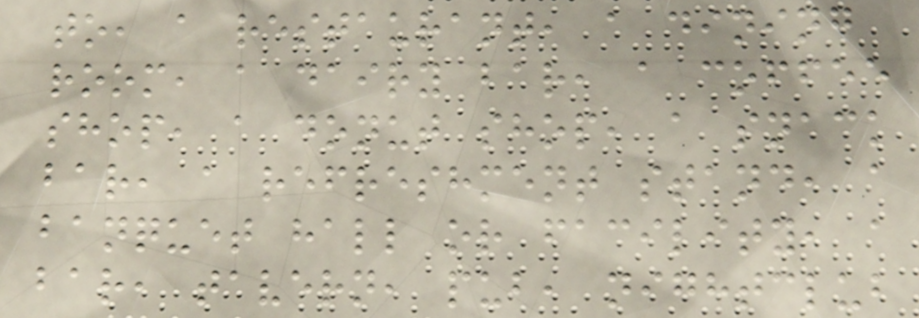to, a restaurant, a dining
room, a dairy bar, a coffee
shop, a donut shop, a snack
bar, a refreshment stand, a
banquet hall or facility, a
bar, tavern, pub, nightclub
